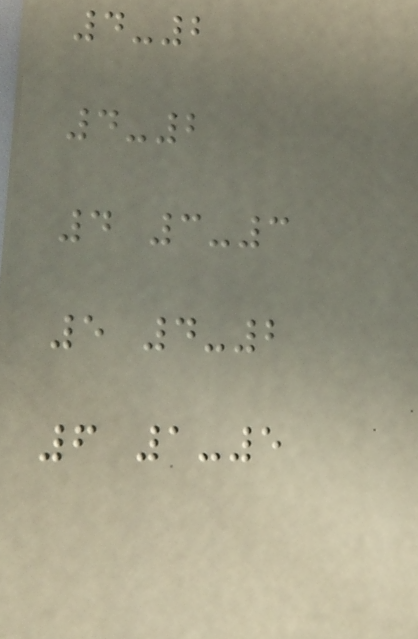4-2
4-2
4 3-3
5 4-2
6 1-5
